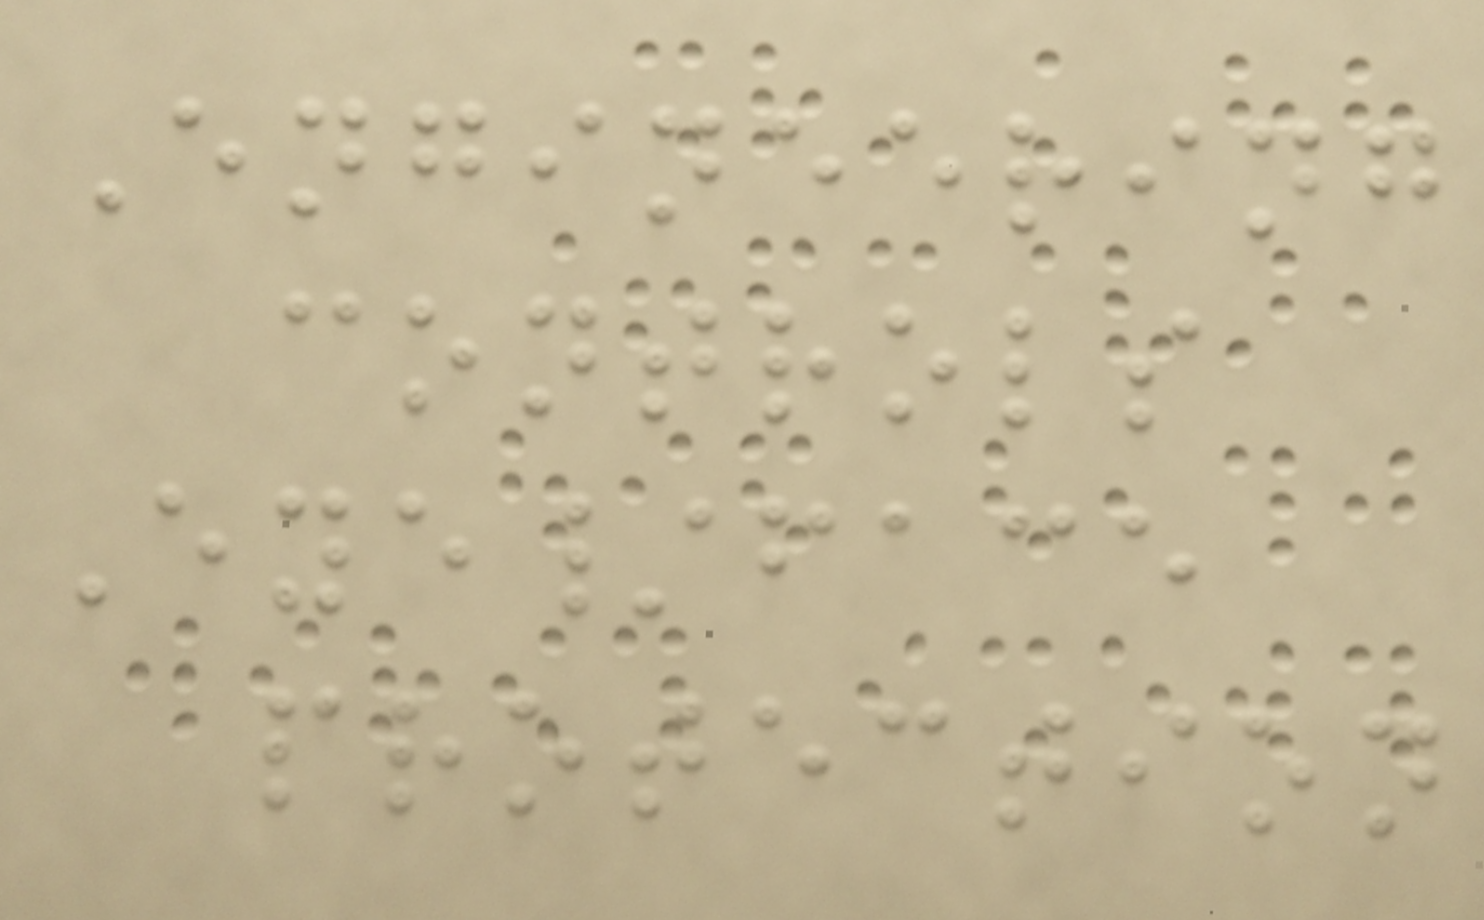Engineering
controls
Eye/face
protection
